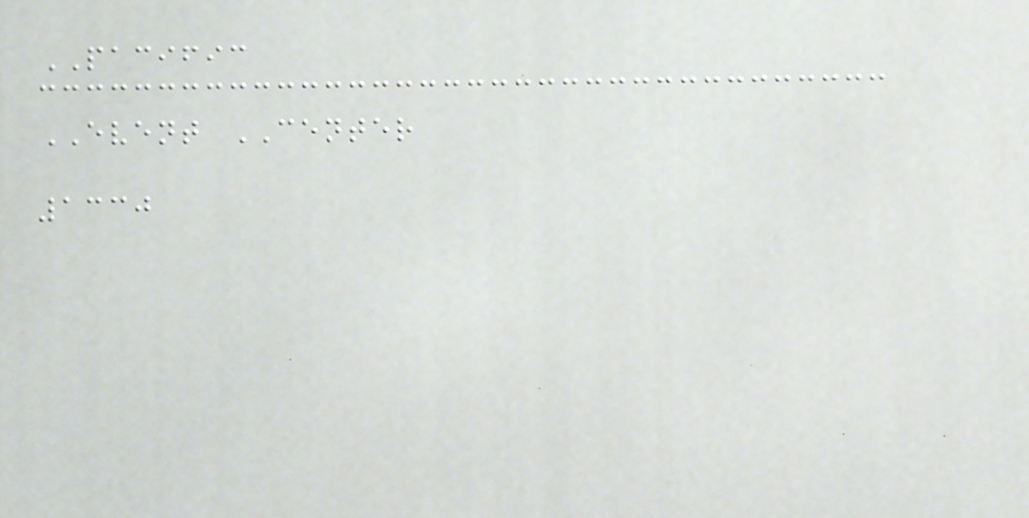PACIFIC
EVENT CENTER
1330
